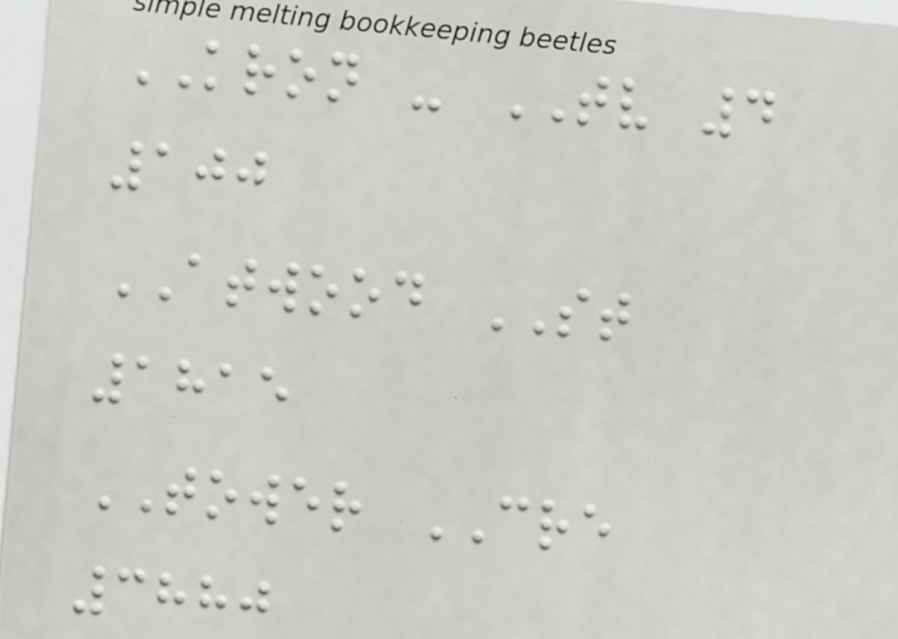KRON - TV 4
100
ATWOOD ST
1815
TOWER CRE
3880
